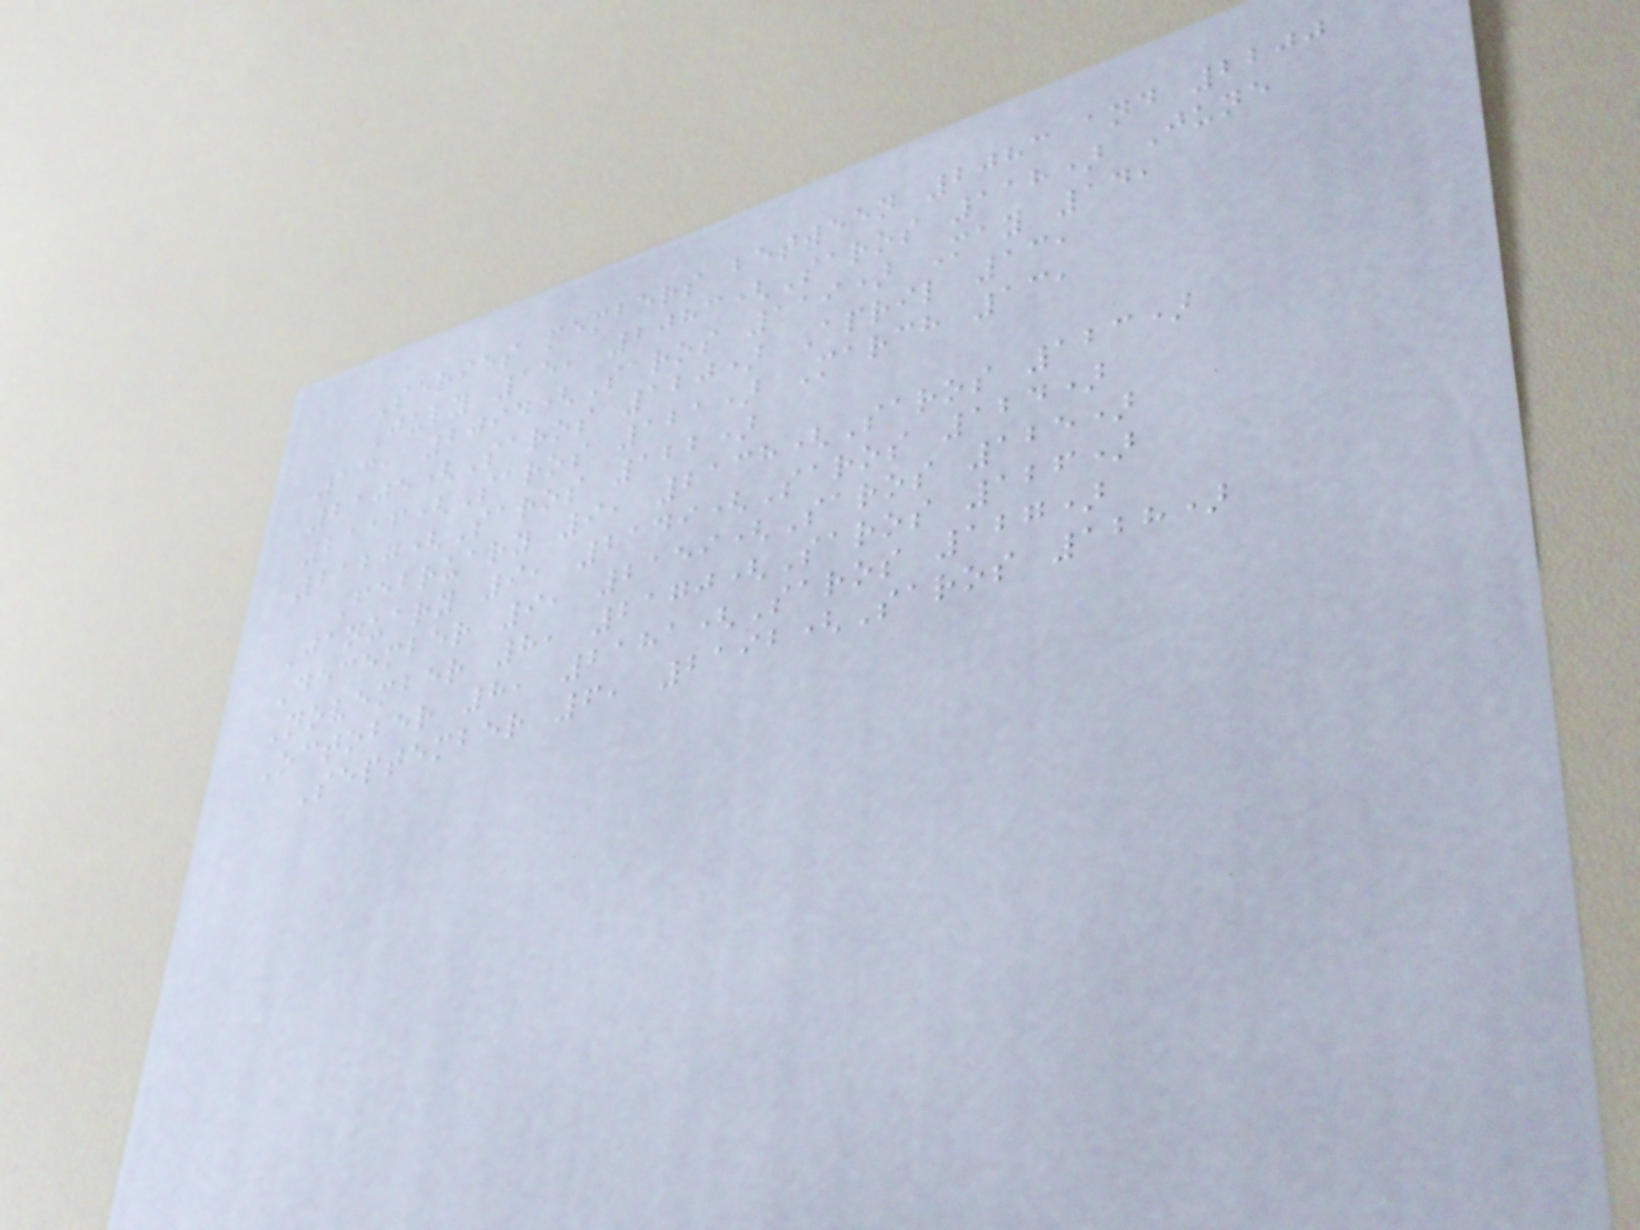Series members between 2083 and 2200
July 15, 2083(Saros 118) June
13, 2094(Saros 119) May 14,
2105(Saros 120) April 13,
2116(Saros 121) March 13,
2127(Saros 122)
February 9, 2138(Saros 123)
January 9, 2149(Saros 124)
December 9, 2159(Saros 125)
November 8, 2170(Saros 126)
October 8, 2181(Saros 127)
September 6, 2192(Saros 128)
